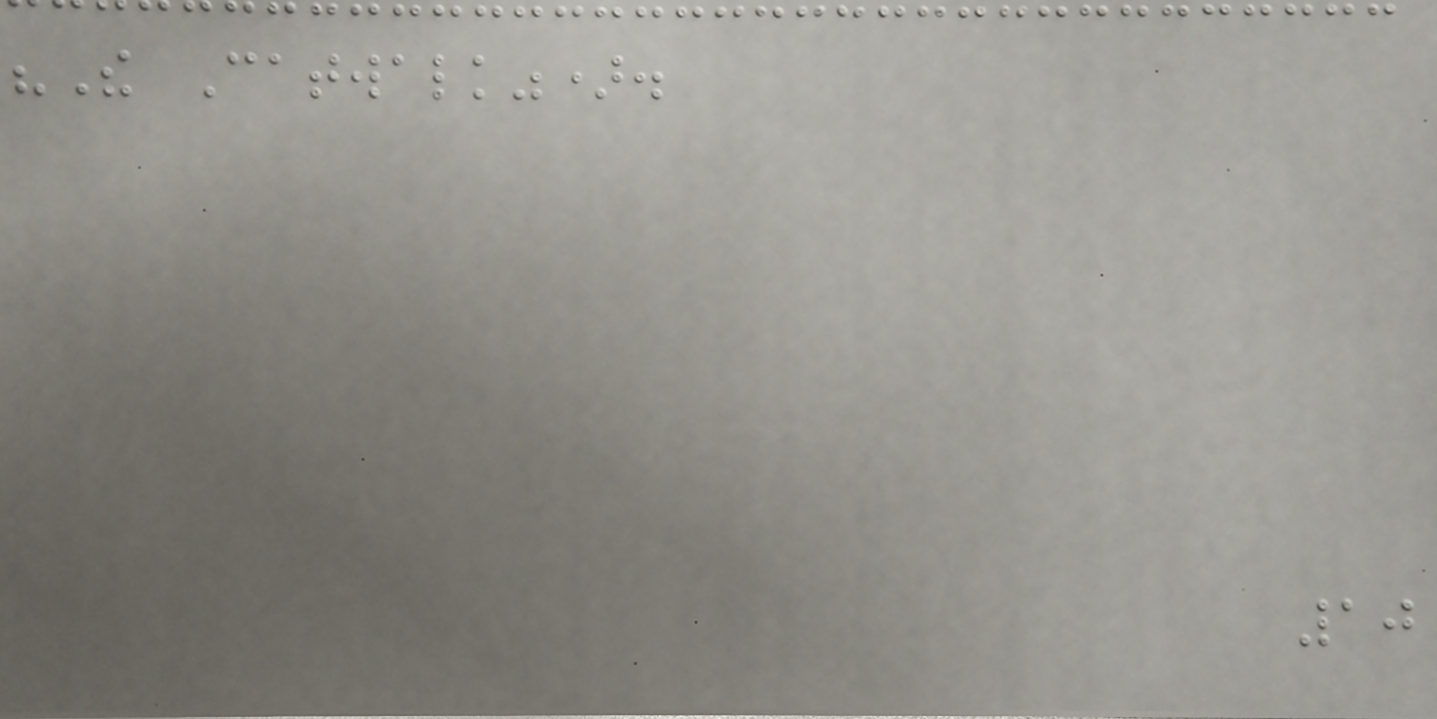"The Catwalk").
10
